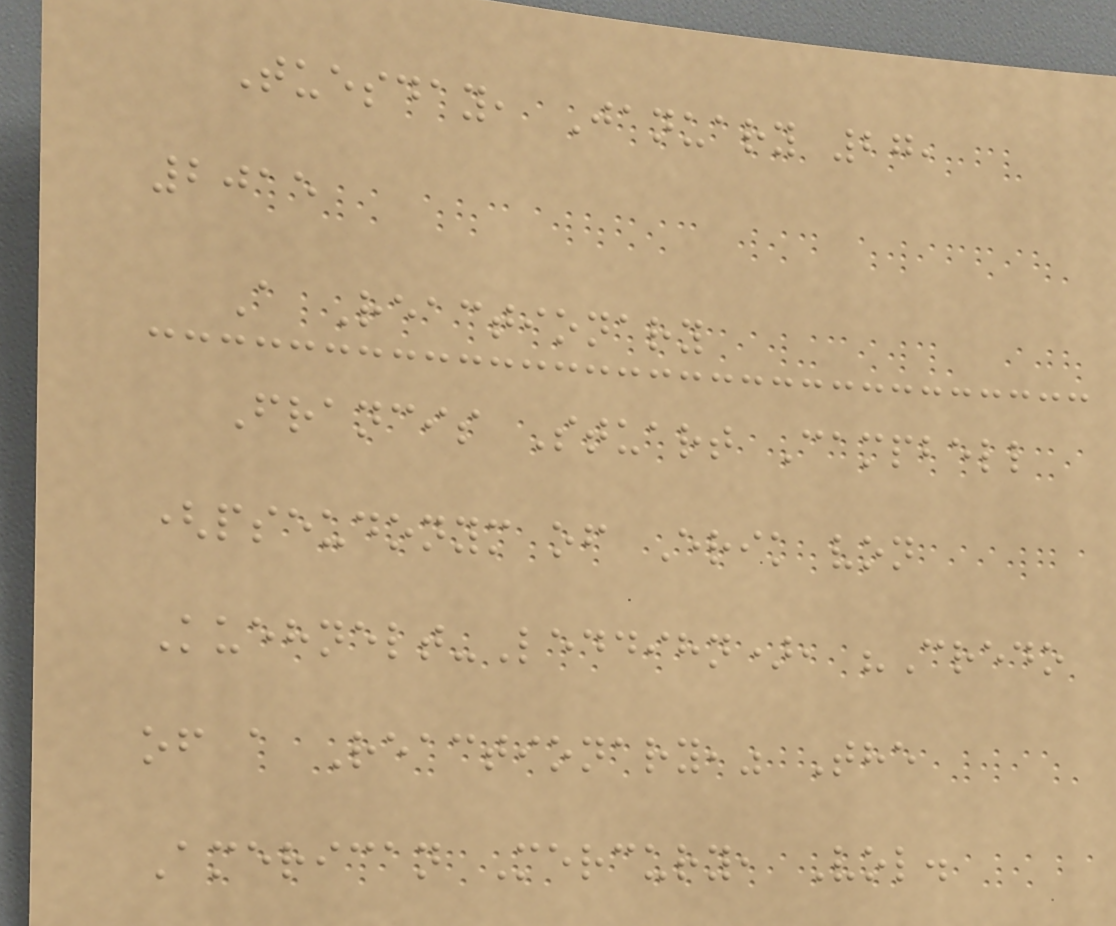Tuesday, January 27,
2015
A Reactionary
Francis Stuart Campbell
(pseudonym of Erik von
Kuehnelt-Leddihn), "Credo
of a Reactionary," The
American Mercury, Vol.
